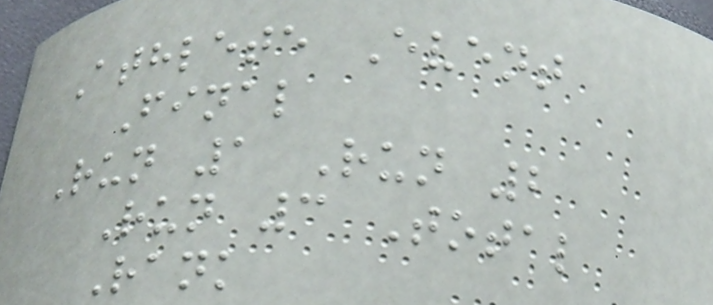Athlete Event
Final
Run 1 Run 2
Run 3 Total
Rank
